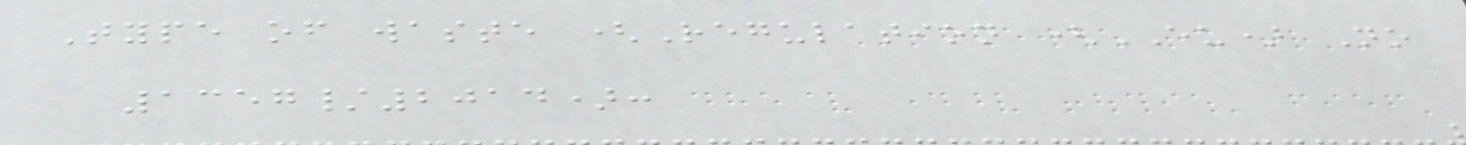Type of waste (Regulation (EU) No
1357/2014):
